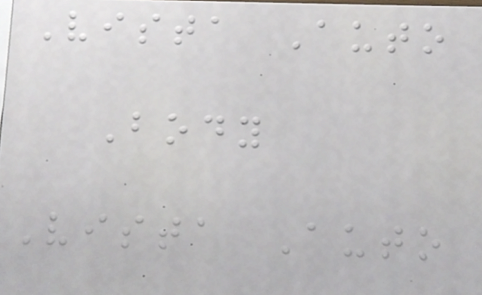Vista Auto
Body
Vista Auto
